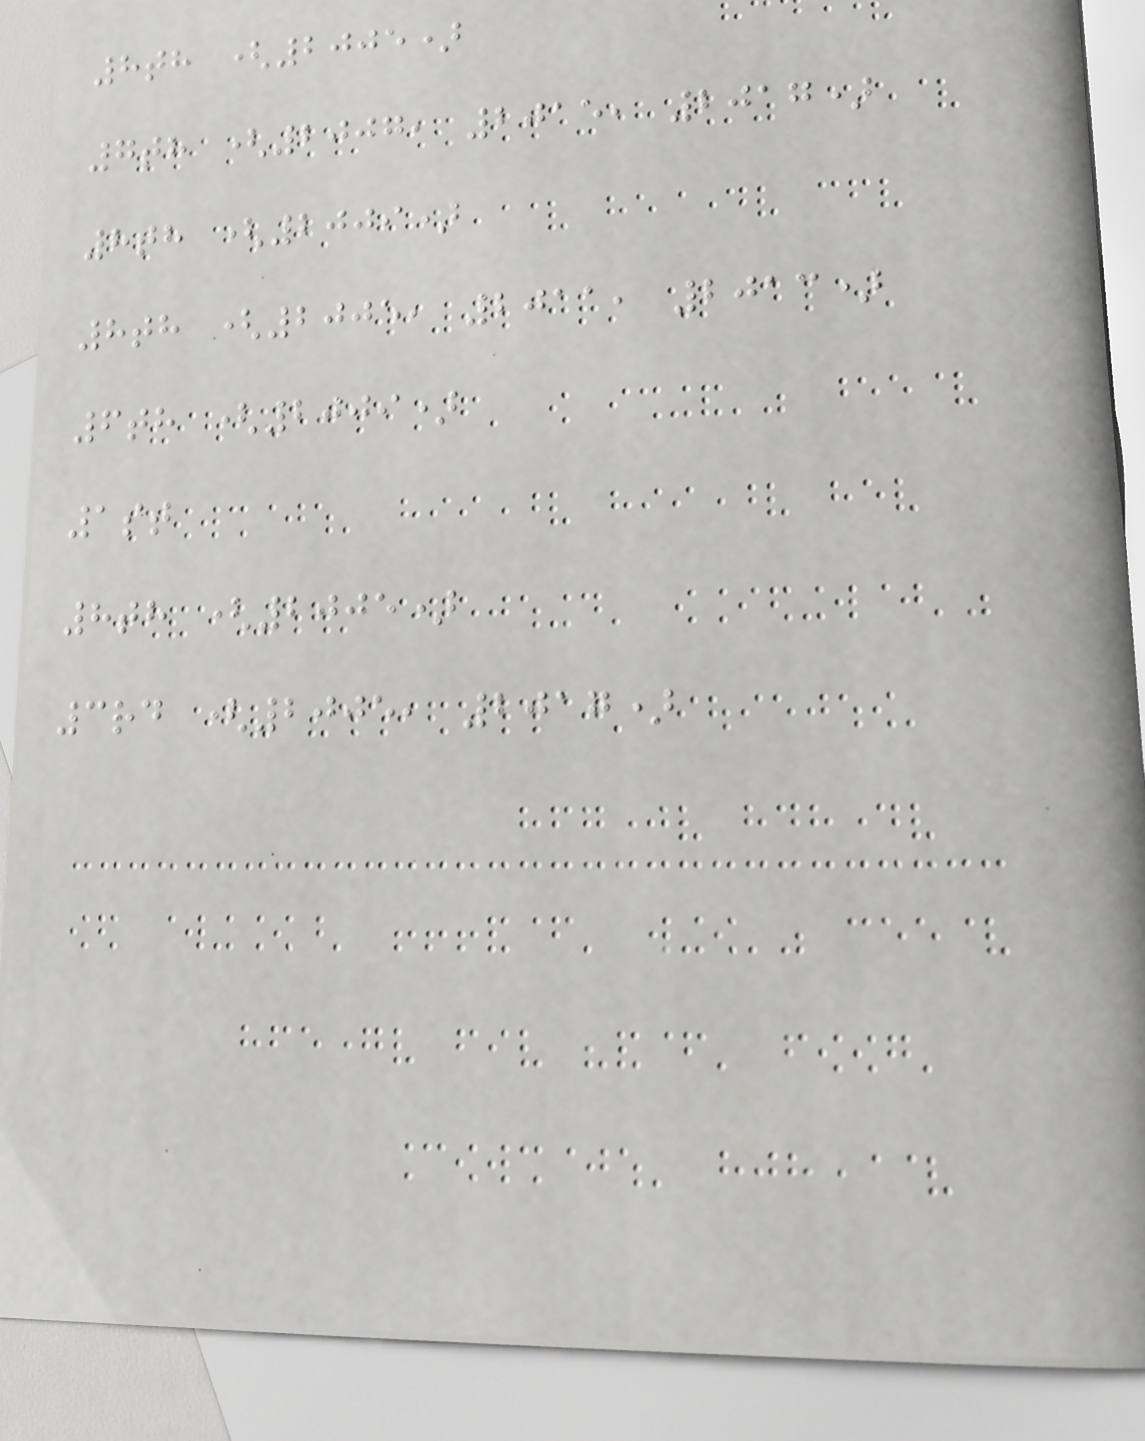8th (2005)
7th (2007, 2015, 2017)
8th (2009)
8th (2005, 2011, 2013)
6th (2009)
1st
8th (2005)
3rd (2005, 2017)
